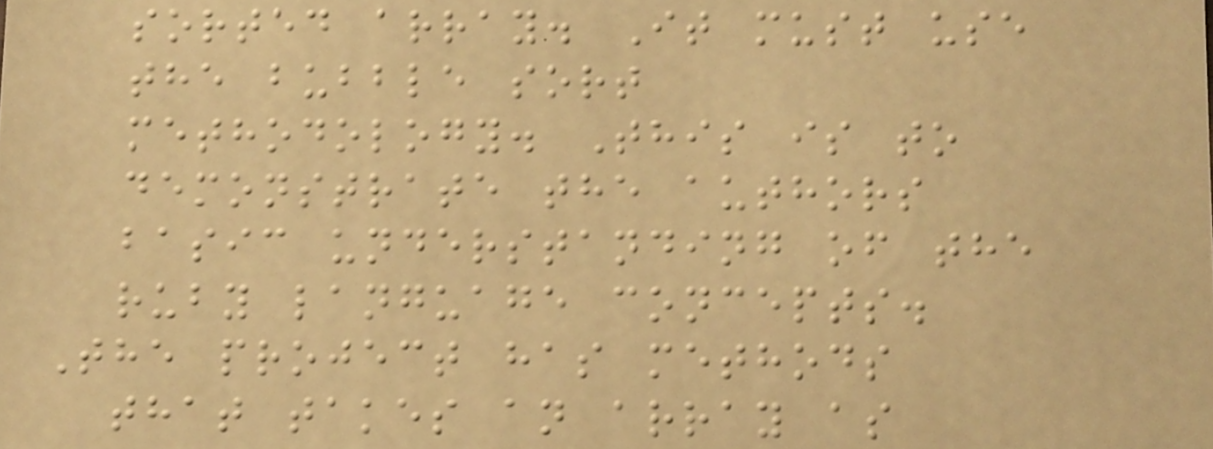sorted array. It must use
the bubble sort
methodology. This is to
demonstrate the authors
basic understanding of the
ruby language concepts.
The project has methods
that takes an array as
